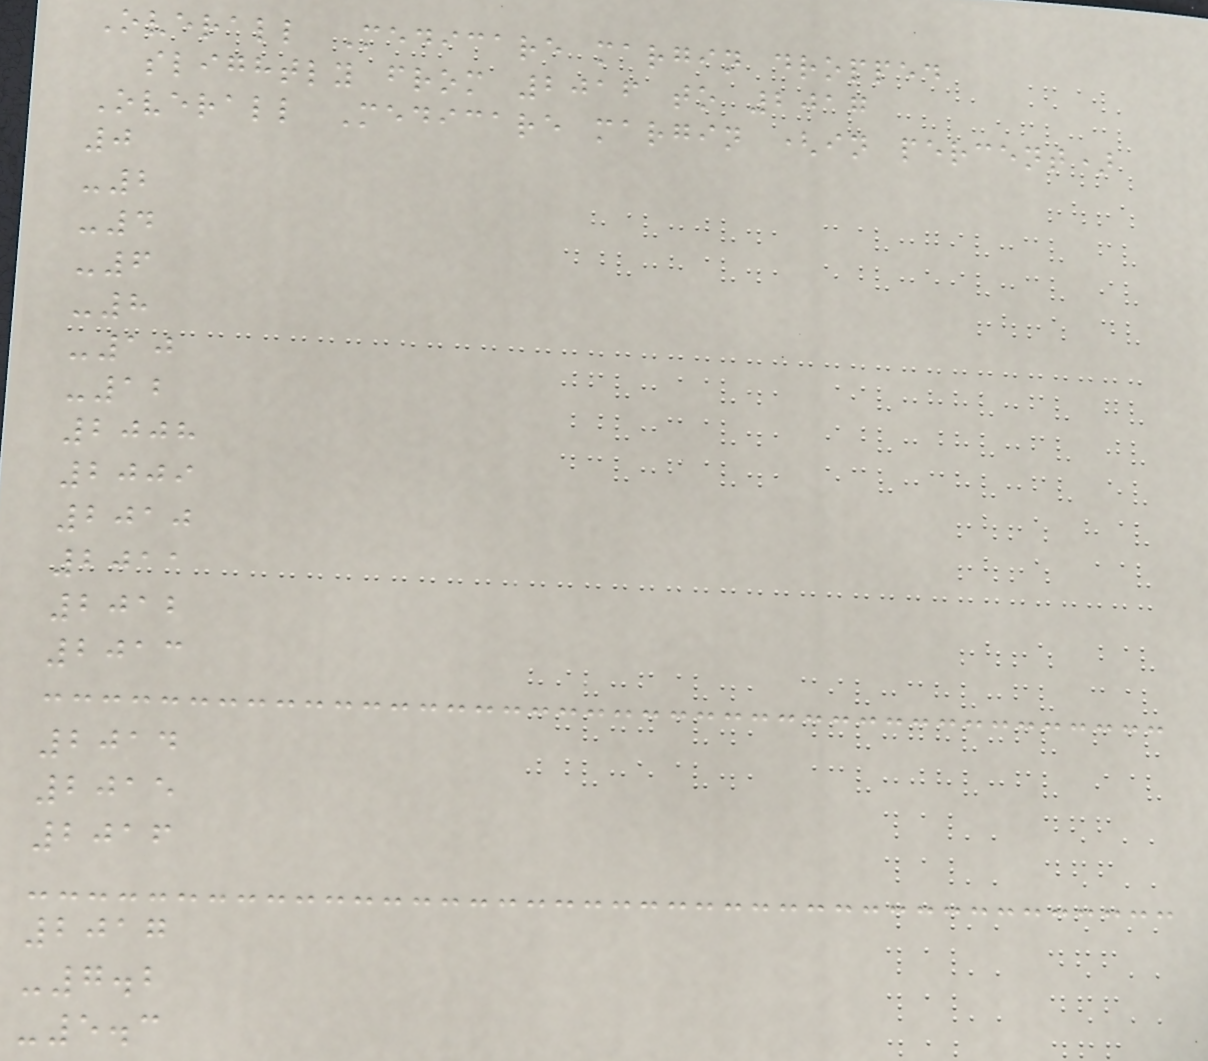Overall Medicare margin dropped
slightly from 2016 to 2017
Overall Medicare margin (in percent)
0
-2
-4
-6
-8
-10
-12
2008
2009
2010
2011
2012
2013
2014
2015
2016
2017
-7.2
-5.3
